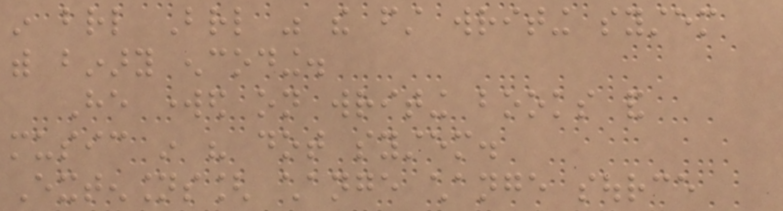in braille Braille was the first writing system
with binary encoding.
He worked on writing books and
music in his dot system.
Extensions[ change change source
